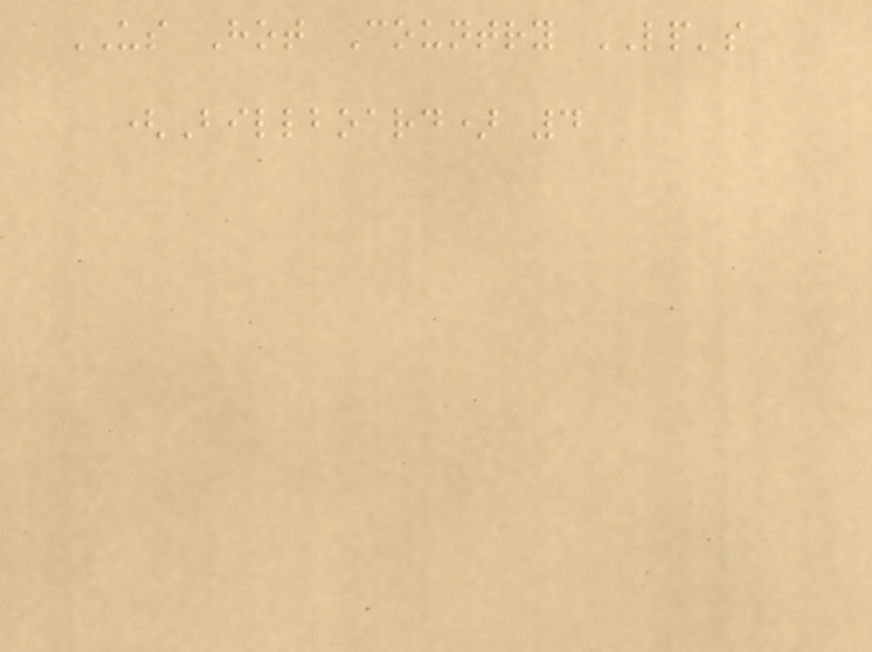US Hot Country LP's
(Billboard) 4
